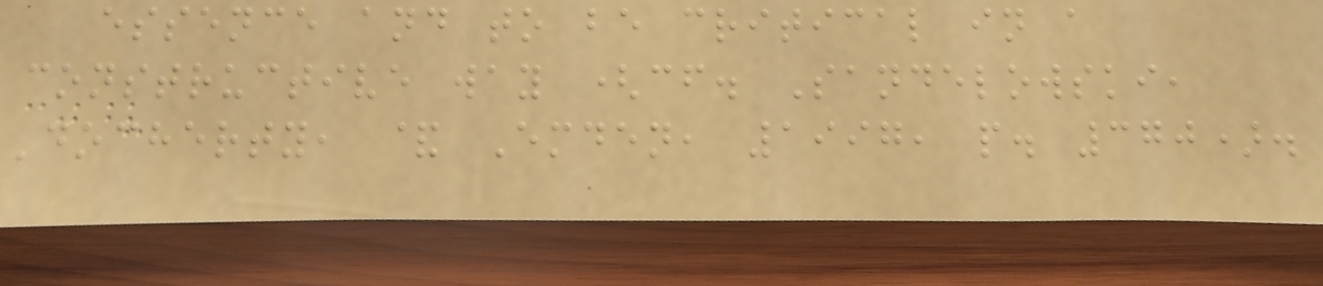essence and to be critical in a
constructive way (cf. Sandelowski,
Docherty, & Emden, 1997, p. 370).
